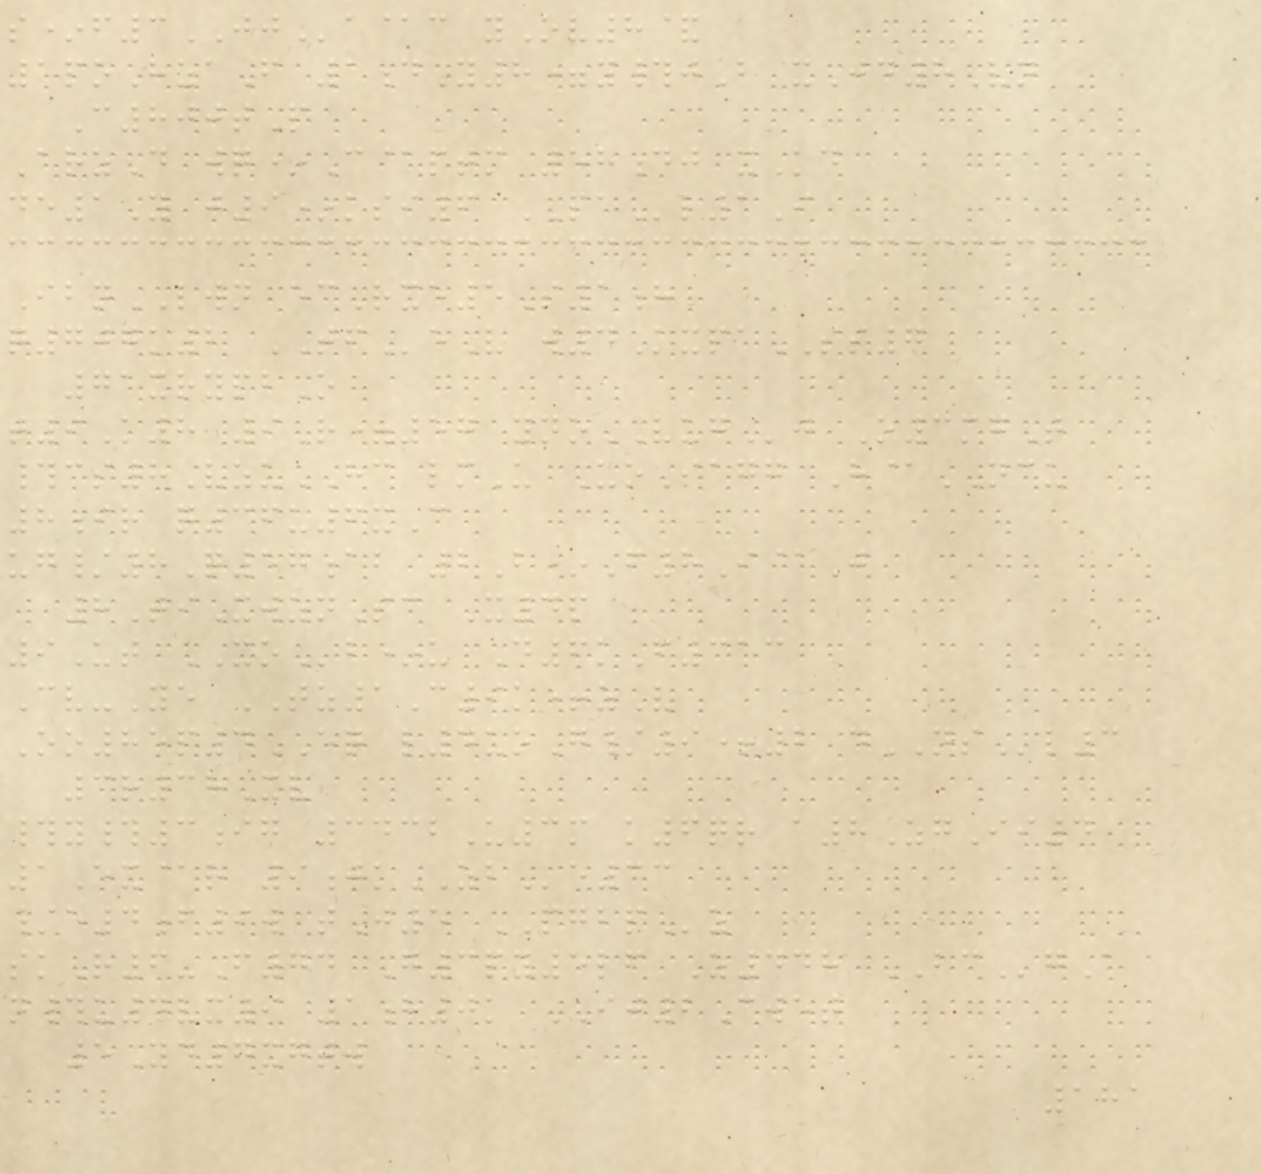s*f3JJa@c yOv8&
1poHzaF 1dY8=y#jB xJd8Vn
C800tP
ArzD wq*C@ptm 58dj xKd
de1Y j9*ksi6 PAl1I
IbnLWN ecRxe5S1h
q707k2 TFeV w4KxpaSS7
71xrypbO
t9K8 9R=57 ynoVUGj O3mgT
#cs8VzuHC lmU UoIagg H@NCU
8ir q36u6xC
ug/8Q57ab 2B*F8I@J
8TiXwznSc X4p
9Ut XOb*u D6kF313
Cv-Ye TZ1C9k+zV
Oo85p4EQ l4uoG/9+2 dNSl3
3r38Xv
#y#3ig 3432U3m k6qr a8ZgIi4
1Ex@r 9jkZBe33
/e4f9w tJ5 PGBPz
skR6-F74 G3py5lf Z448 BCgA
n#u4vx9 1h0k IJ2Cwet
5Yd7xgtw
181
